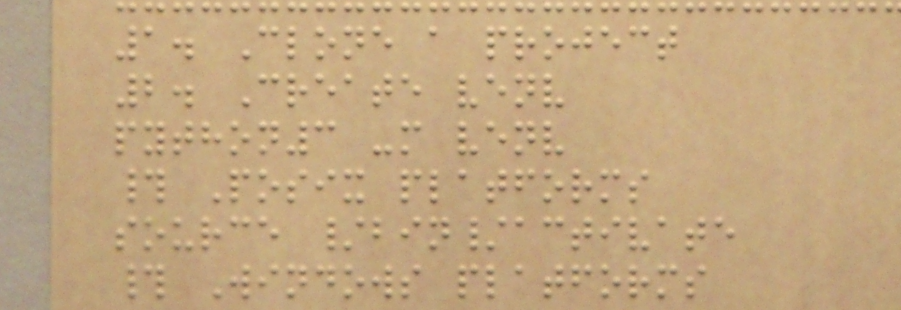1. Clone a project
2. Create venv
python3 -m venv
# Posix platforms
source /bin/activate
# Windows platforms
